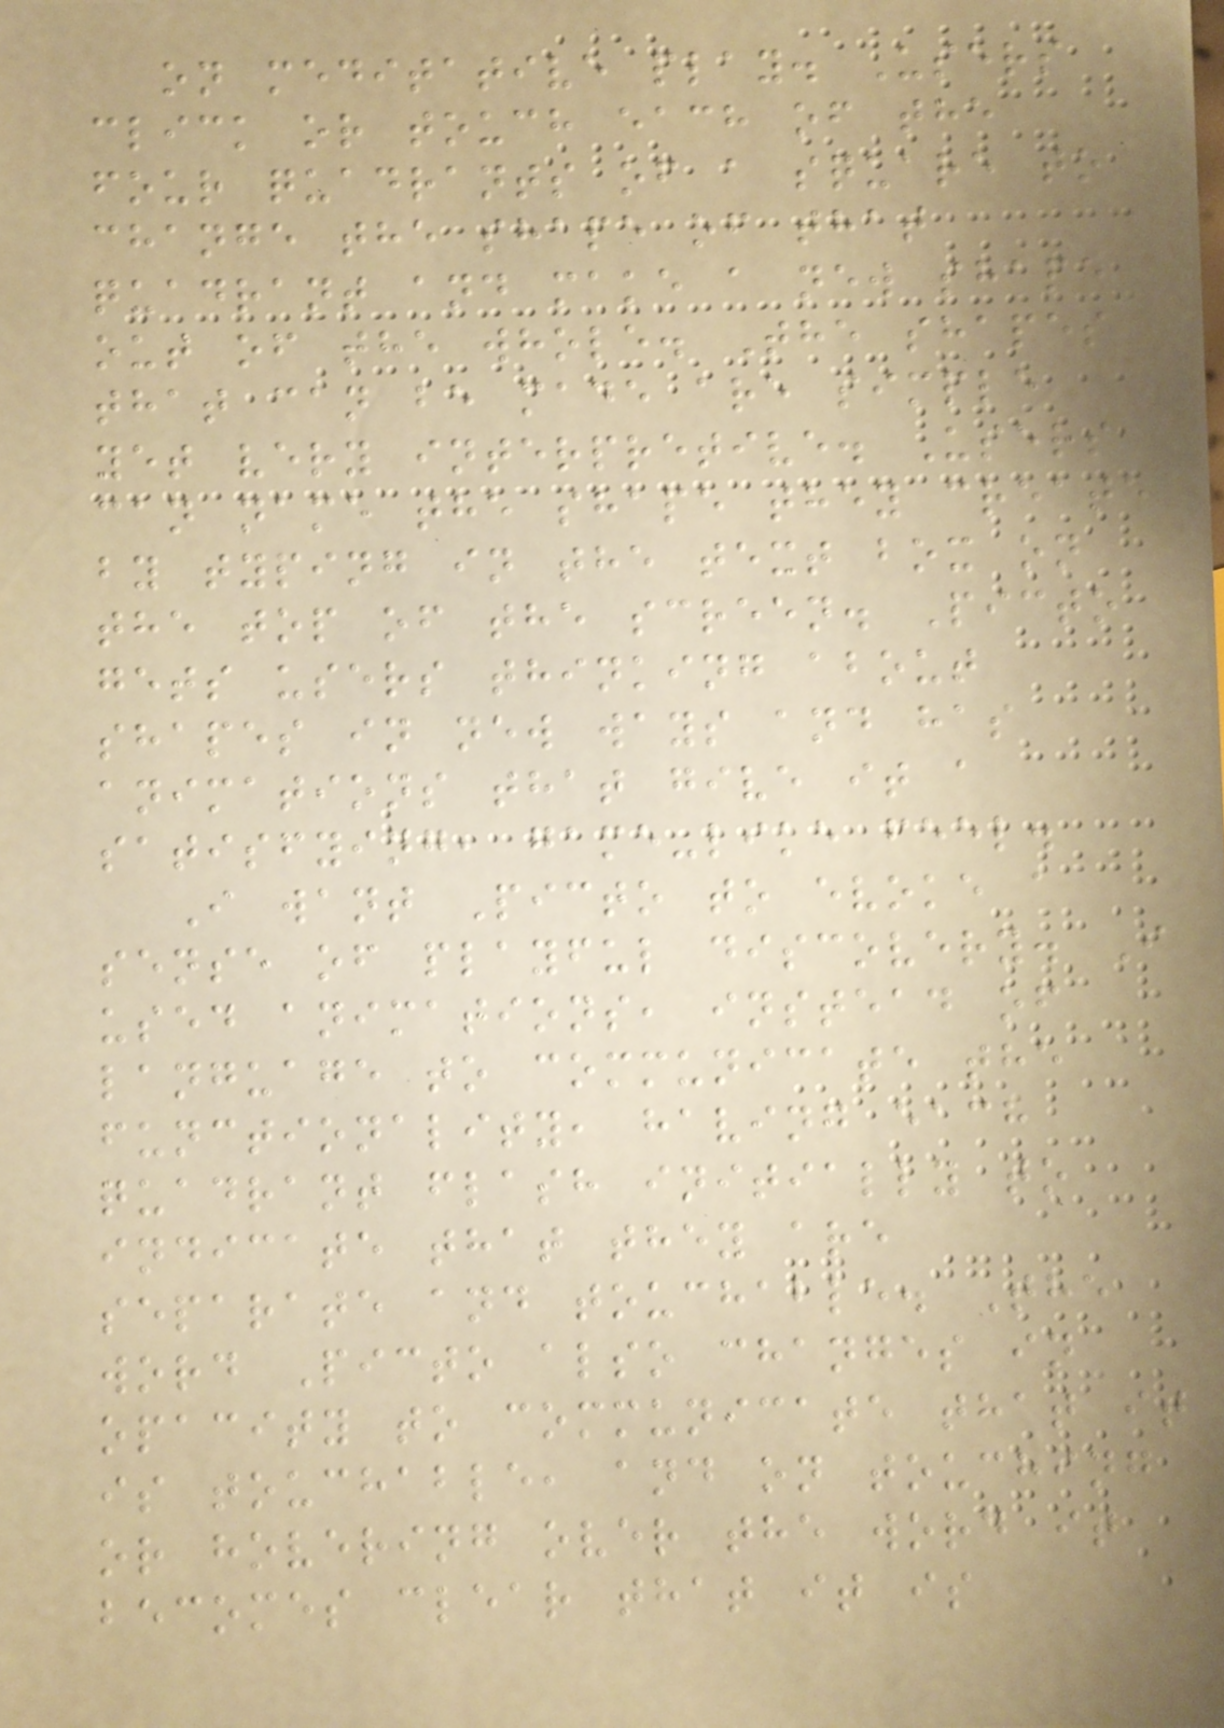on meditative play. Users
click or touch each of the
four quadrants of a square to
change the shape of that
quadrant and make a new shape
out of the whole. The shapes
that can be made are simple
yet very interpretive. Users
can name the shape they create
by typing in the text box on
the top of the screen. Picto
gets users thinking about
shapes in new ways and has
animations that give it a
satisfying, game-like feel.
I want Picto to evoke a
sense of playful discovery. I
used animations, instead of
language to communicate the
functionality, having each
quadrant flash initially to
indicate that they are
separate and touchable. The
word Picto also changes in
opacity to communicate that it
is touchable, and on touching
or hovering over the word it
becomes clear that it is
